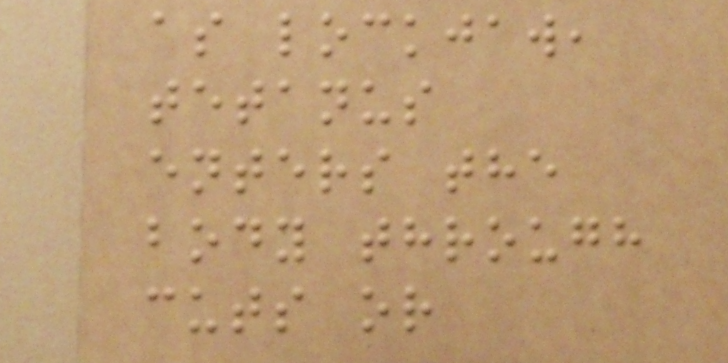as lockjaw,
tetanus
enters the
body through
cuts or
